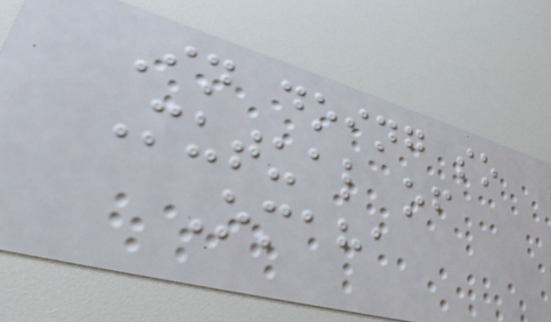In doing so
Mutual of
Omaha
